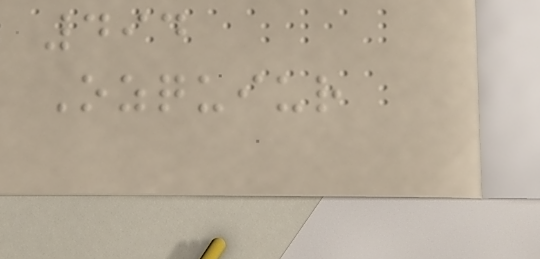494
Ozquiur
